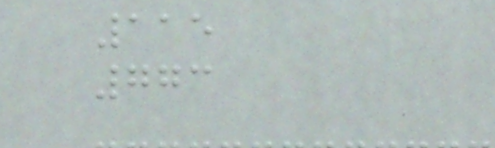115
773
